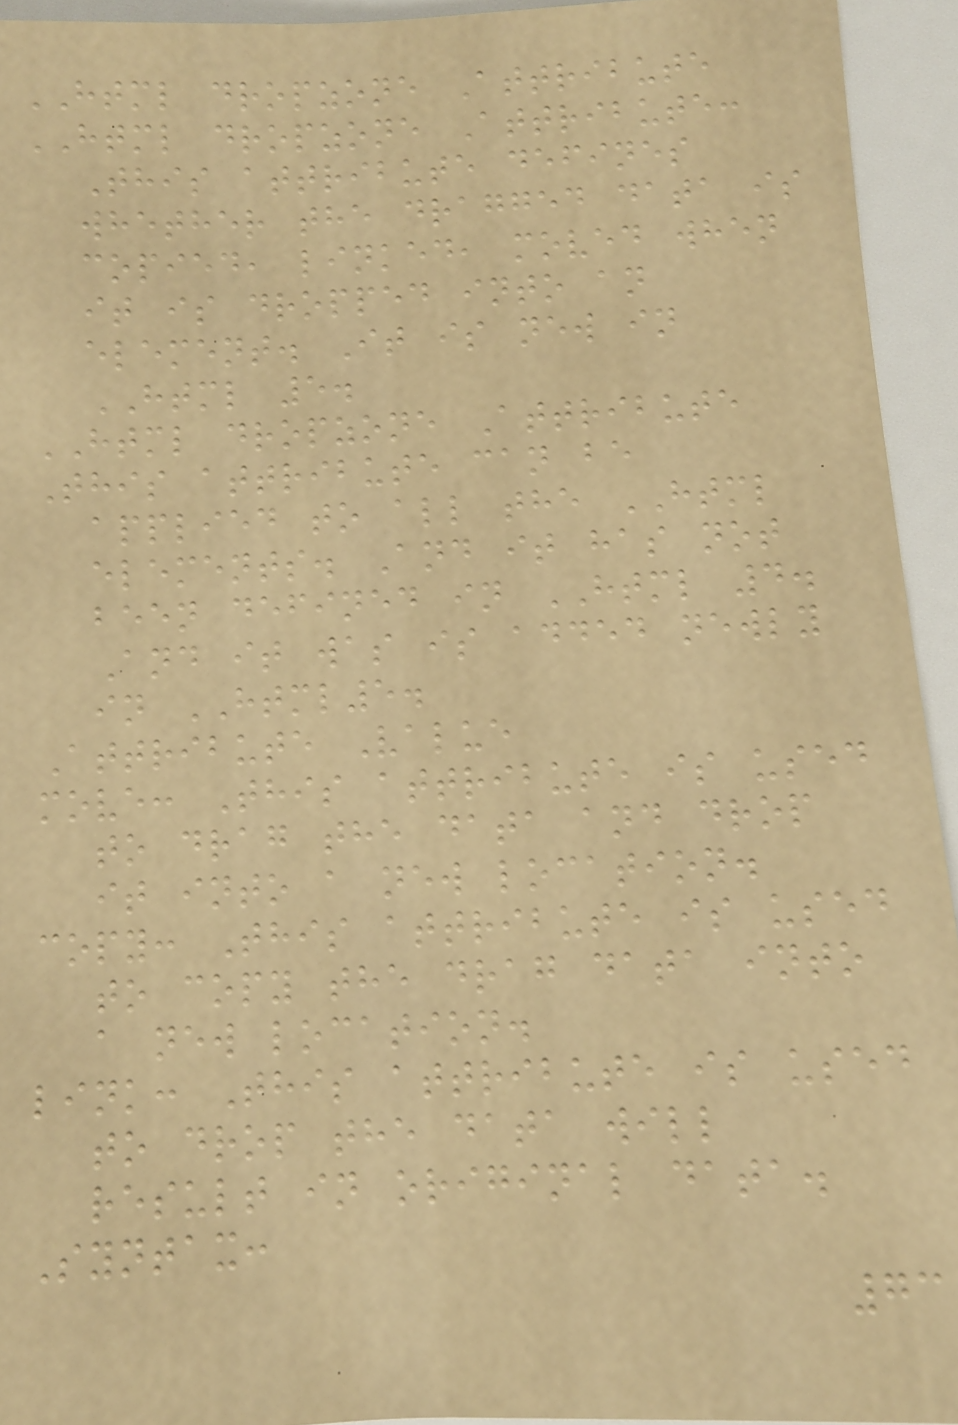HTML dropzone Attribute
HTML dropzone Attribute:
This attribute defines
whether the dragged data is
copied, linked, moved when
it is dropped into an
element. It is new in
HTML 5.
HTML dropzone Attribute
This attribute can be
applied to all the HTML
elements. And it has not
been defined in HTML 4.
And it was is added newly
in HTML5.
Attribute Value
move: This attribute is used
to drag the data and drop
it into a new location.
copy: This attribute is used
to copy the drag data into
a new location.
link: This attribute is used
to drop the data will
result in original data.
Syntax:
73
